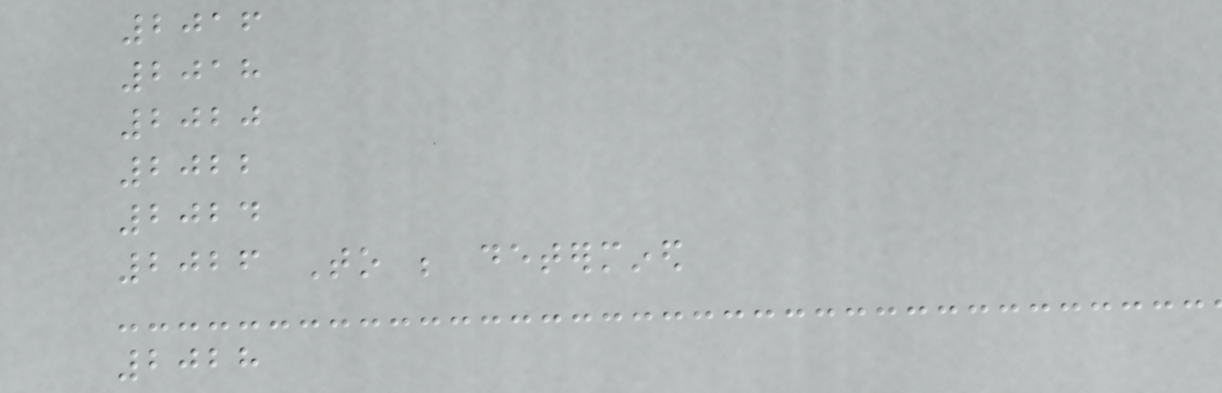2016
2018
2020
2022
2024
2026 To be determined
2028
